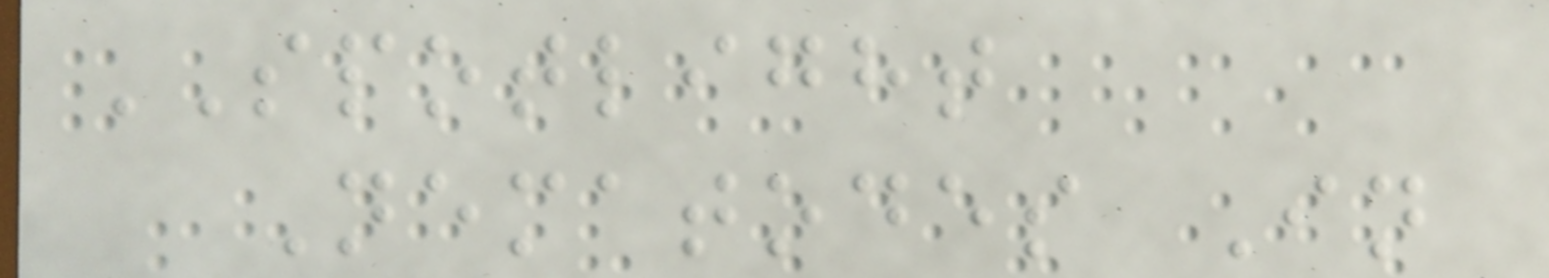SPOTLIGHT
Nematodes In
